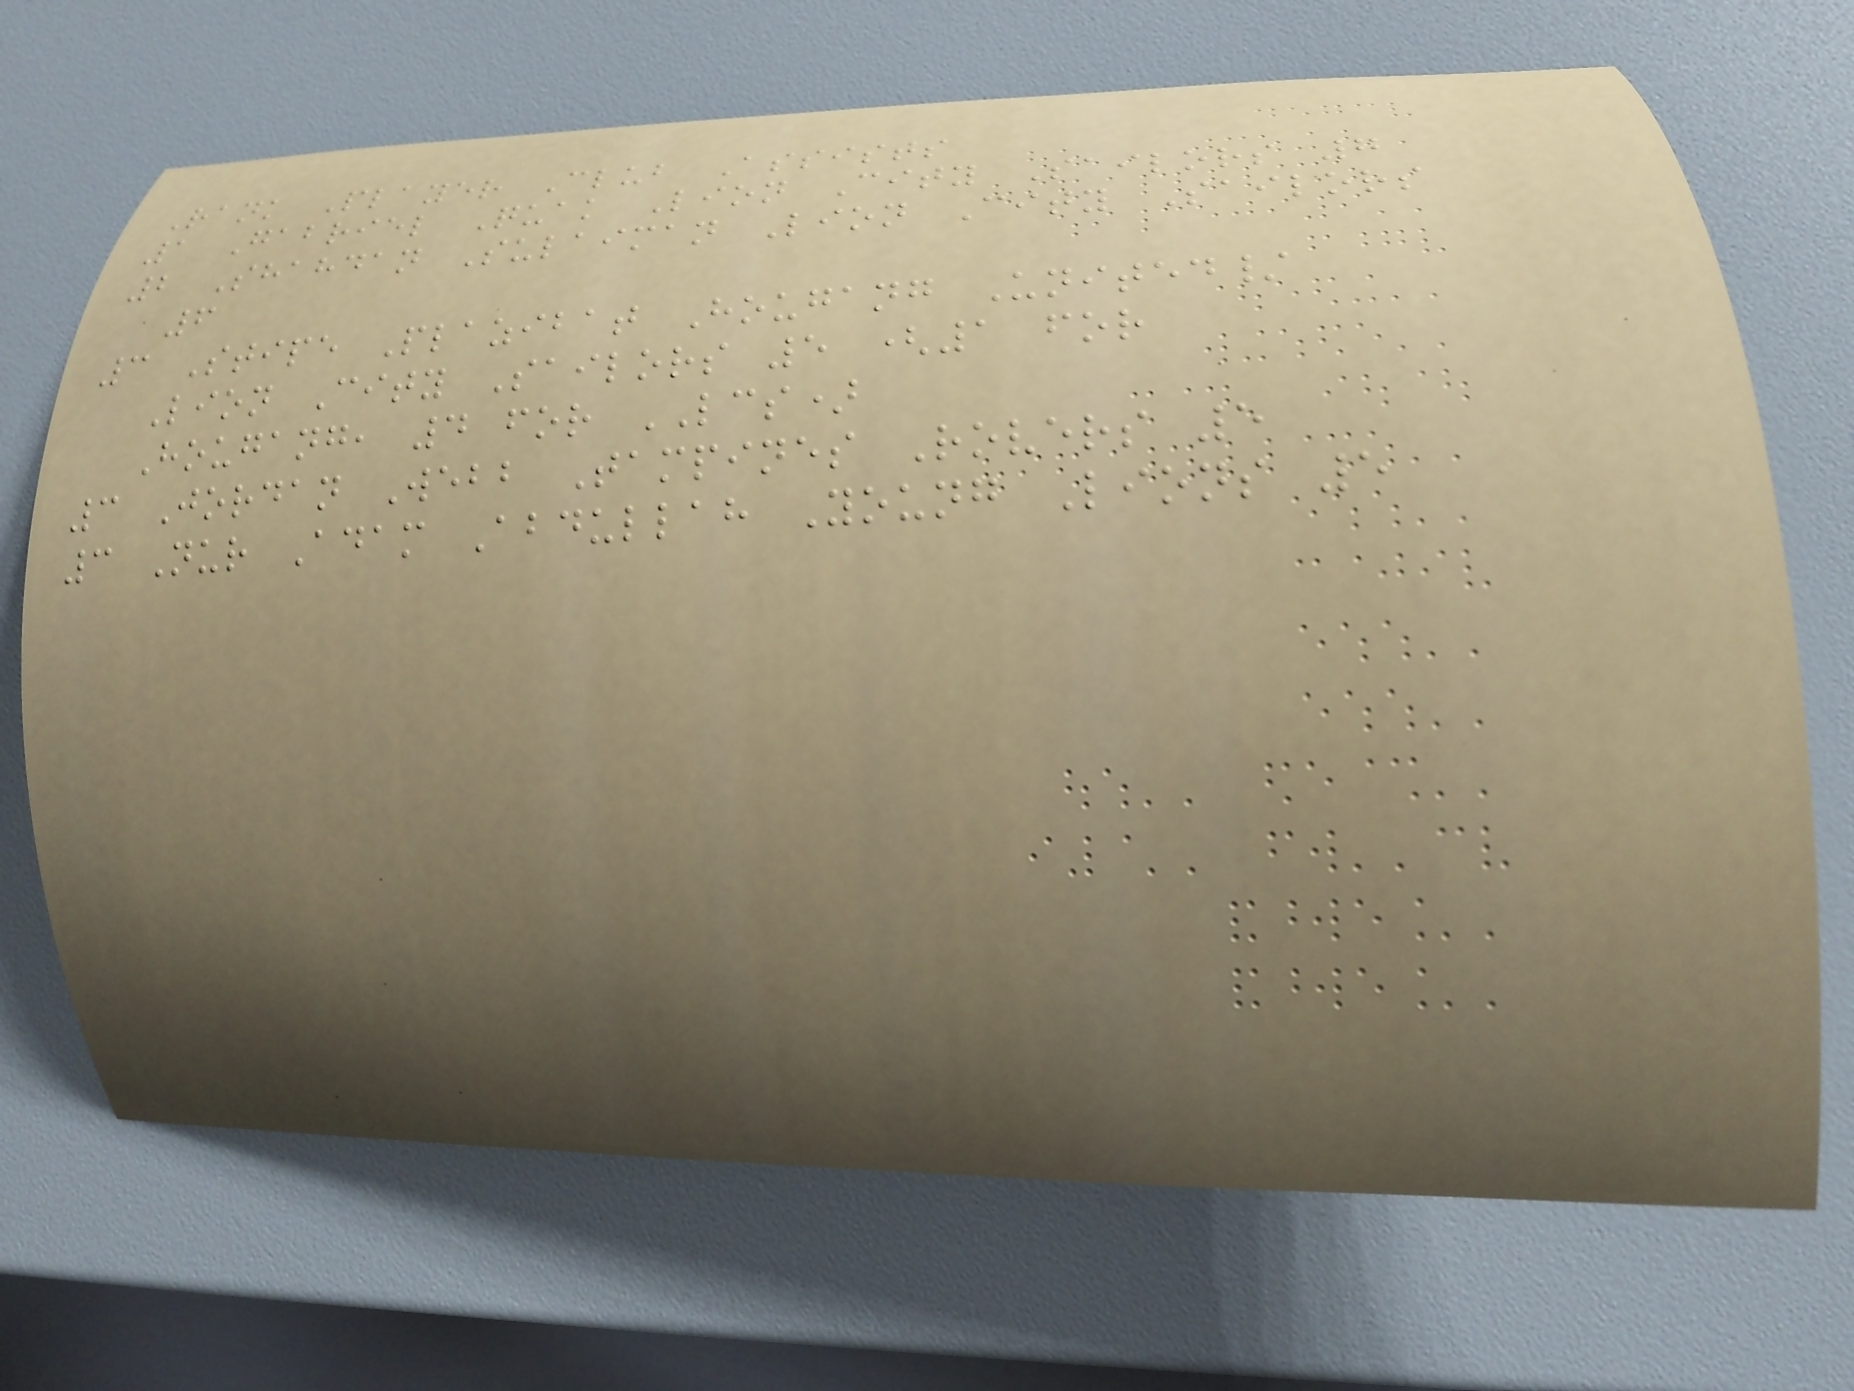Rank Player Club Assists
1 Gabriel Quak Lion City Sailors 7
2 Shahdan Sulaiman Lion City Sailors
6
3 Stipe Plazibat Hougang United/
Lion City Sailors 5 (1 for
Hougang, 4 for LCS)
3 Jordan Webb Tampines Rovers 5
3 Nur Adam Abdullah Young Lions 5
